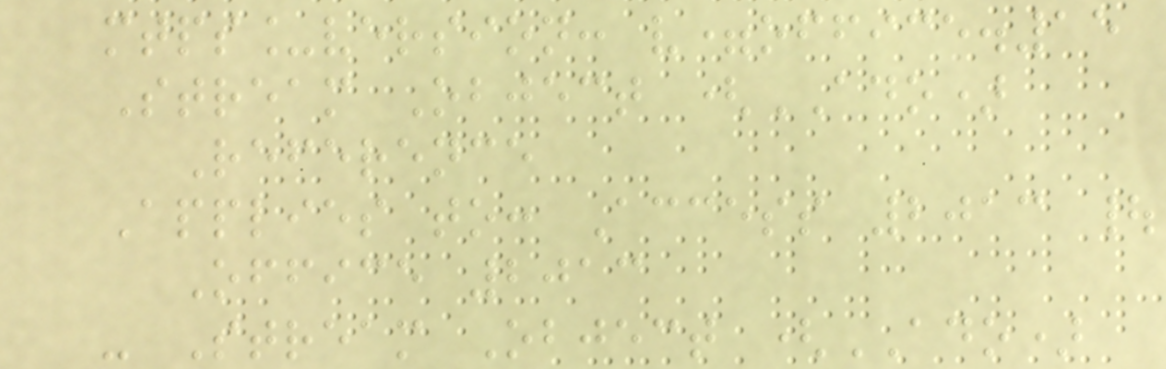mtps_version: v=office.15
Stream Object (ADO)
Reference
Applies to: Access 2013 |
Office 2013
- Stream Object (ADO)
